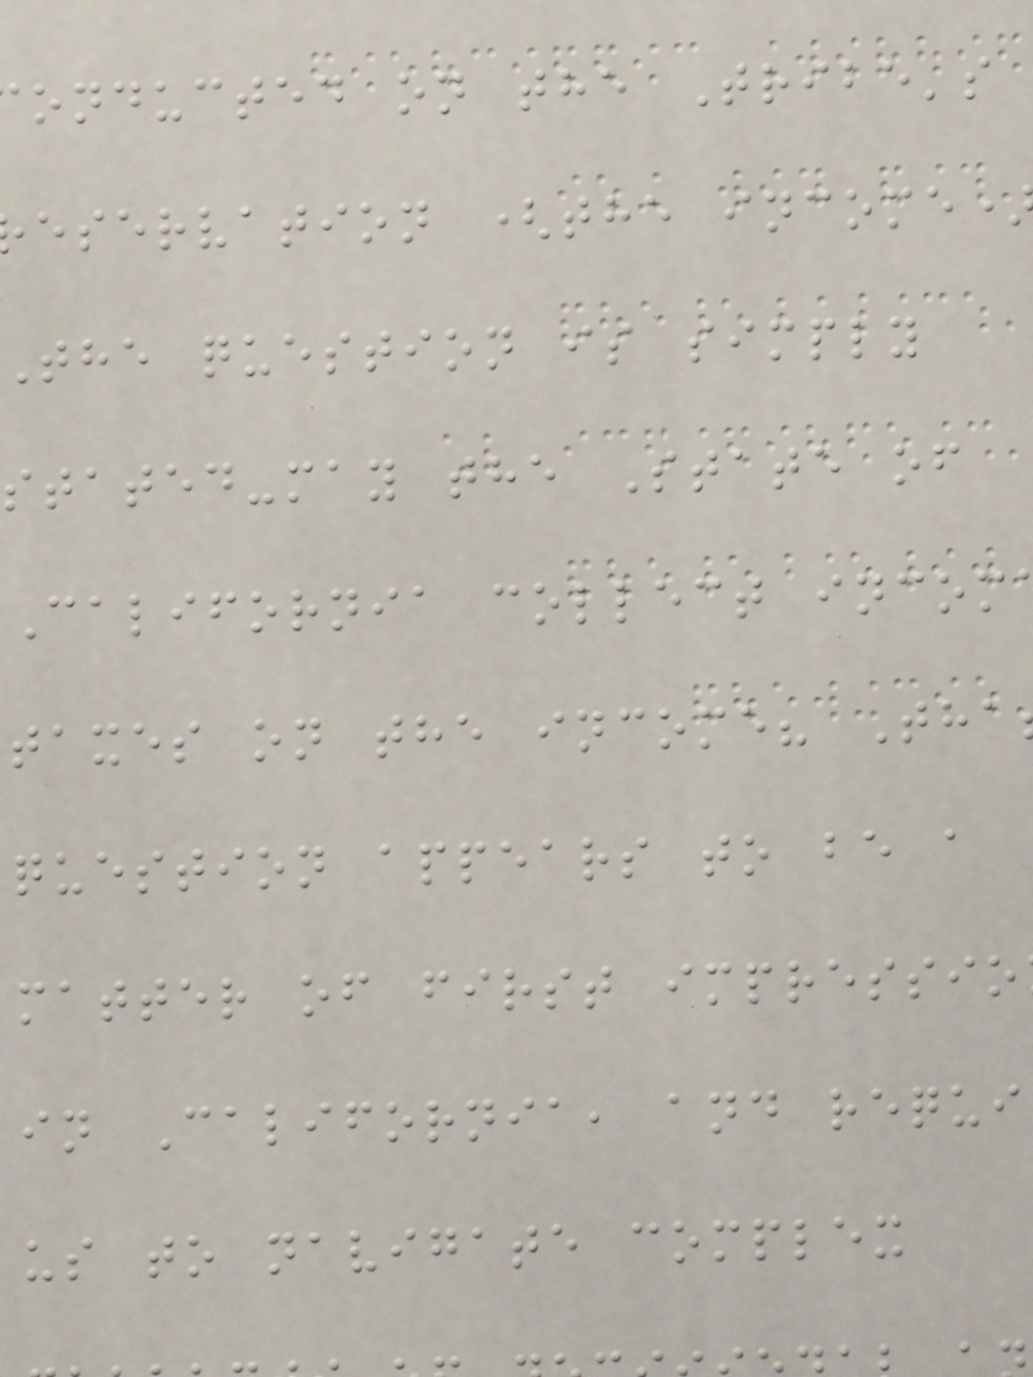onducted on the Tribe's
eservation (the income
the question is simply
stated-may the State of
California collect incom
taxes on the income? Tha
question appears to be a
matter of first impressio
in California, and requi
us to navigate complex
